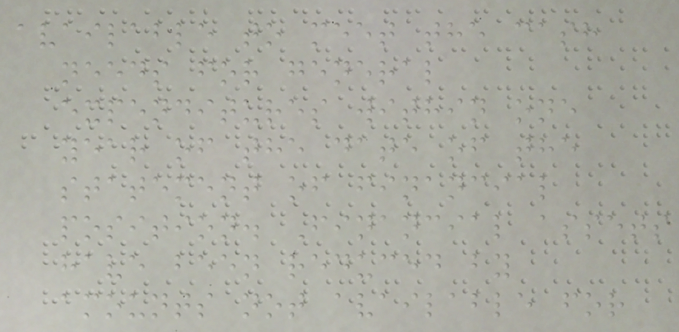available to meet the cash
needs for general
expenditures within one
year of the date of the
statement of financial
position. Financial assets
have been reduced by
amounts not available for
